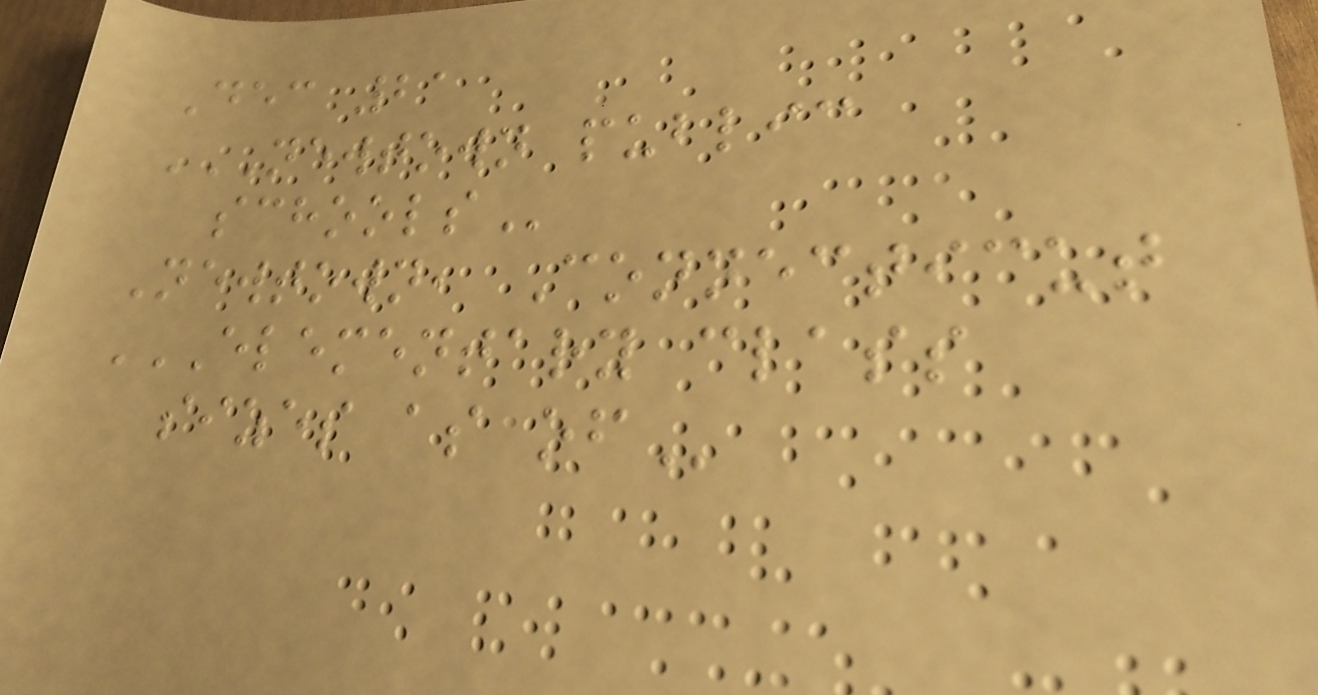Dec 21
NEWTOWN PUBLIC
SCHOOLS
Newtown, Connecticut
ELEMENTARY CLASS
SIZES AS OF
